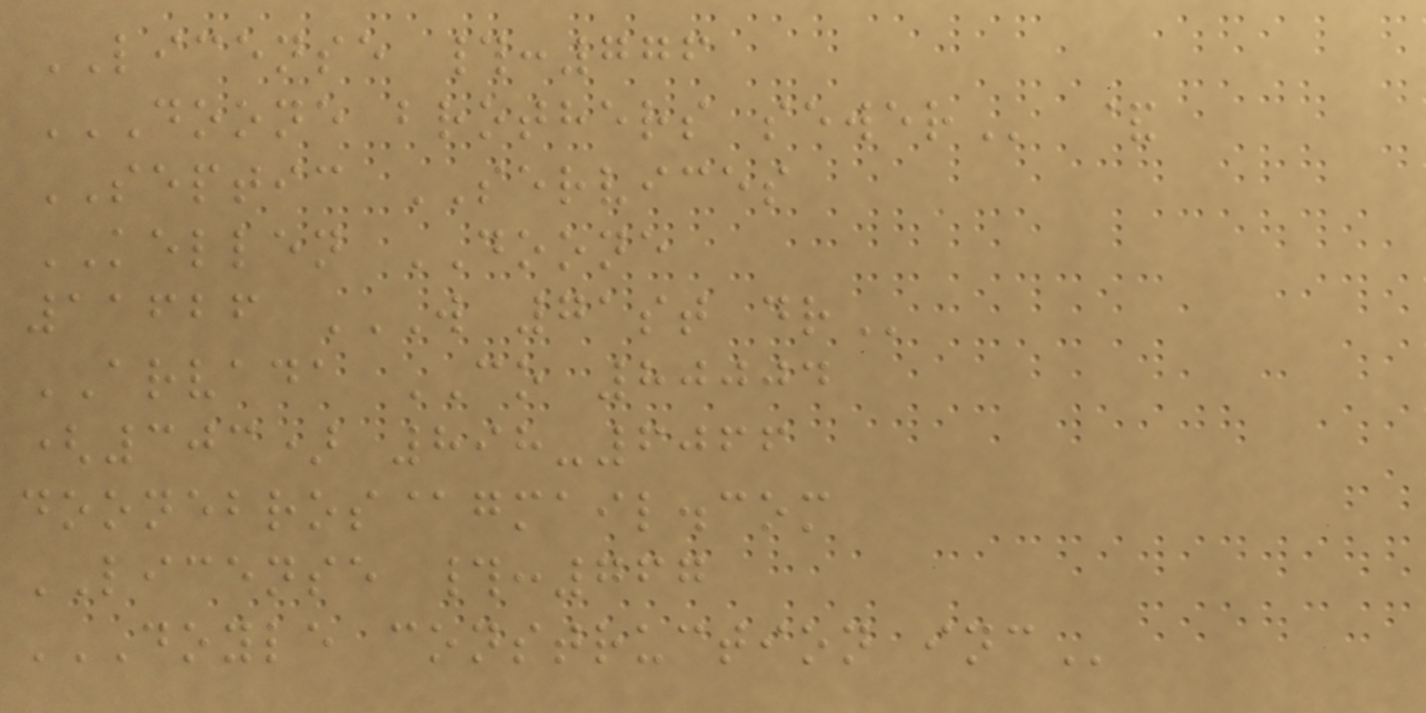LICENSE #:776
DOONE BROTHERS SEWER &
SEPTIC SERVICES
KELLEN DOONE
11626 W 71ST DR
ARVADA CO 80004
(303) 898-6066
doonebros@gmail.com
LICENSE #:767
DOYLE CONSTRUCTION INC
